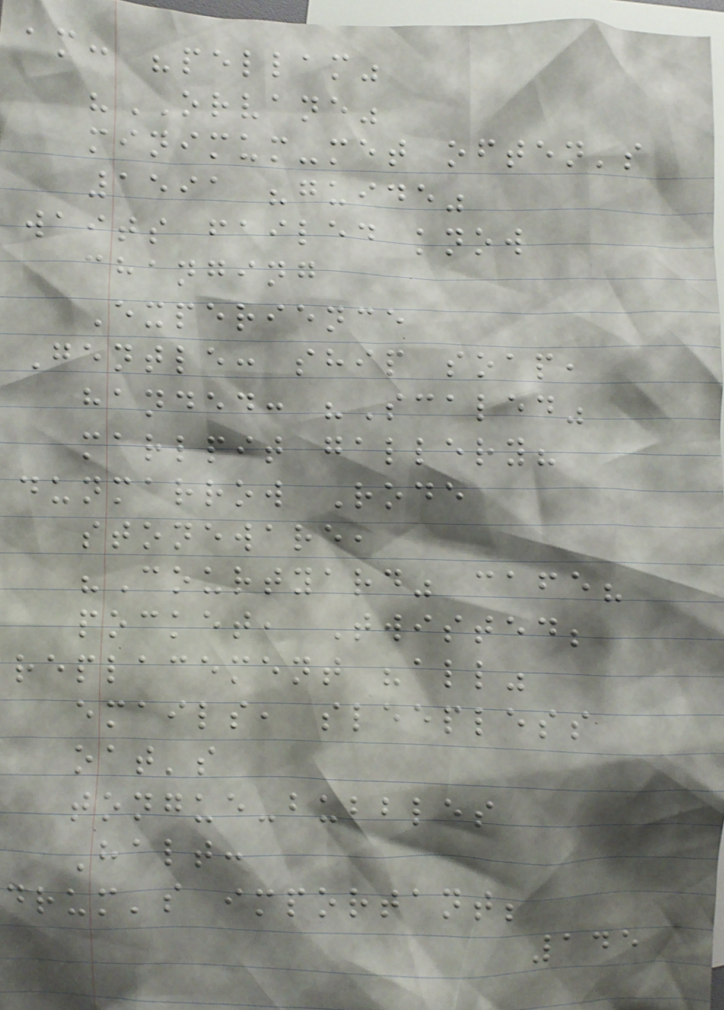am: "pellam"
"ORVANE"
minimum-met often's
1591 "guide"
waits failed know
changing
Experience
Gentle: ship soap,
handed: "Scaled"
marlpit gallery?
dunmarrow Rode
stoneware,
"Courtyard" cafe?
pocket, Twisted;
replacement "all"
emails, sleepless
oat's
tongue-bubbles
Halt:
drum's important;
145
